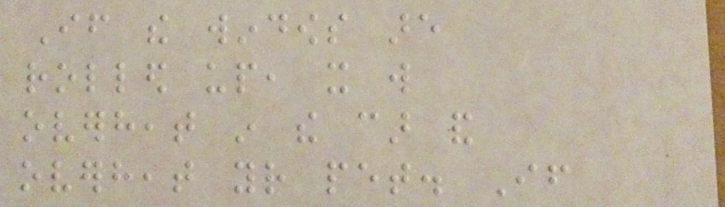If the windows are
rolled up, it will
overheat in the car and
overheat your pet. If
